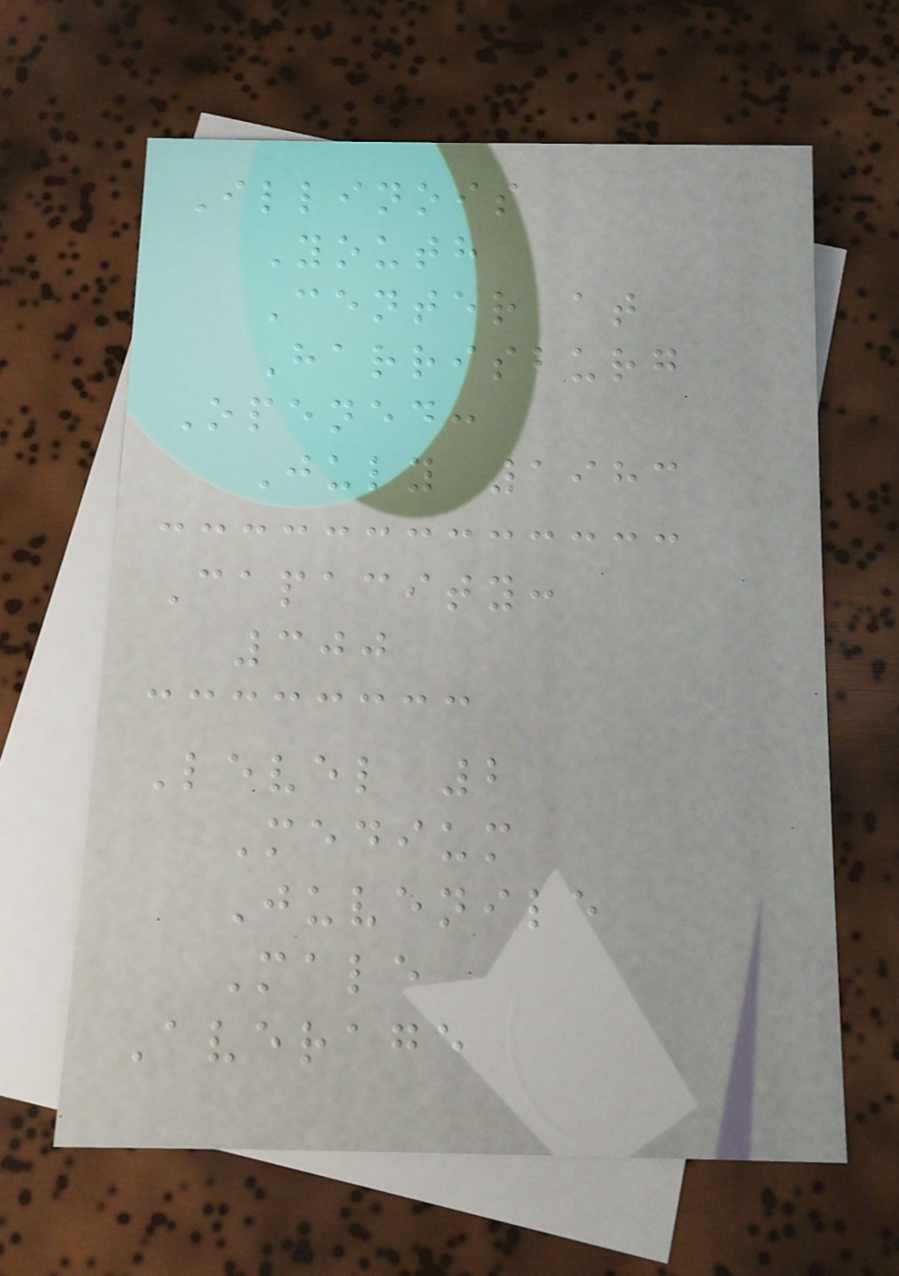Illinois
Youth
Center at
Harrisburg
Opened:
July 1983
Capacity:
300
Level 2
Medium
Juvenile
Male
Average
